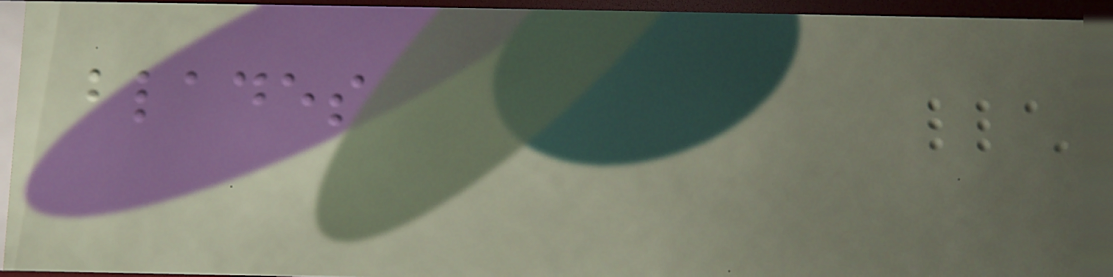blades
